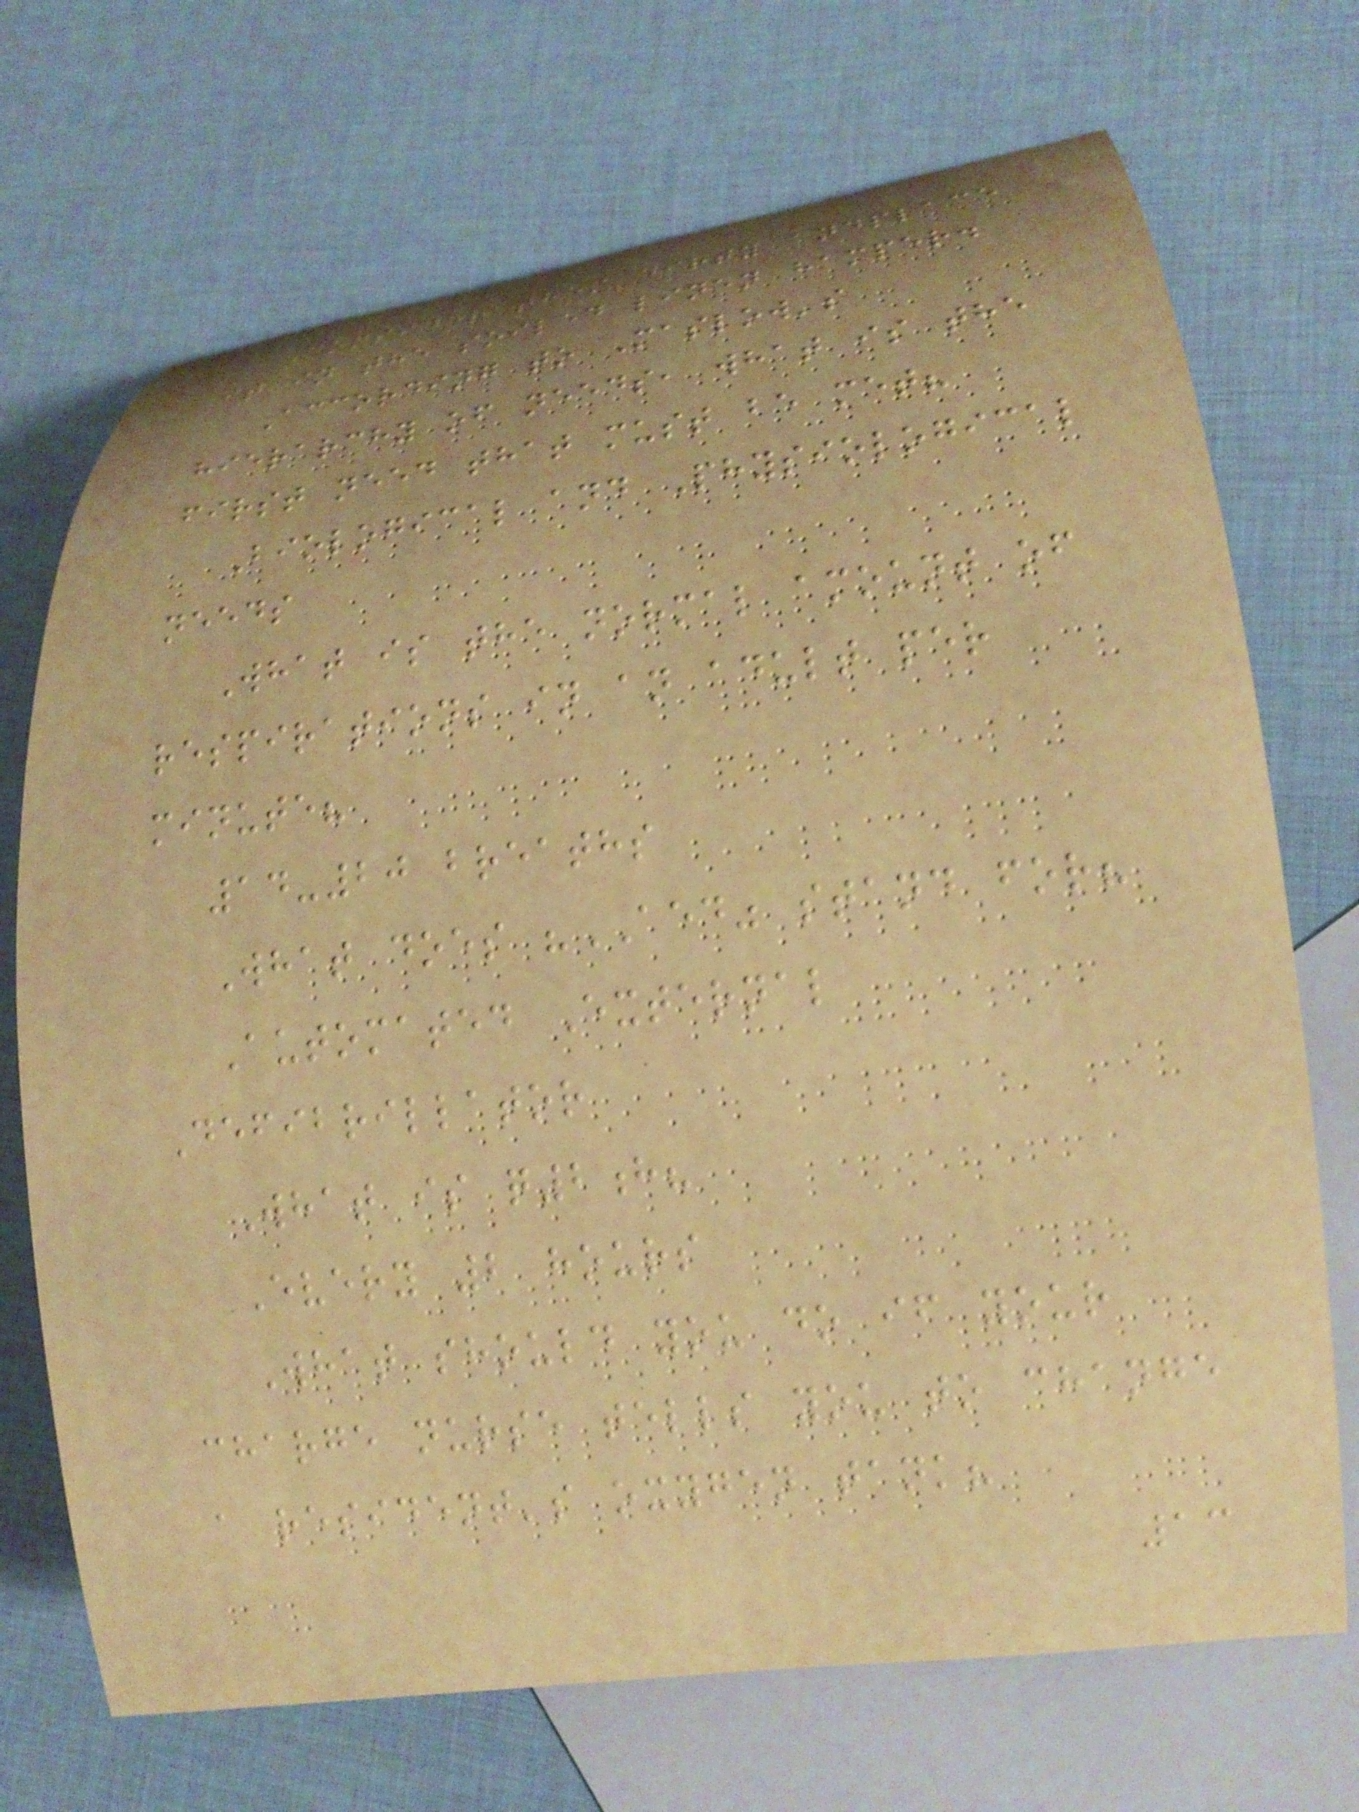Consider them dirty andplace
it in the soiled linen hamper.
According to Maslow's
hierarchy of needs, what is the
first need that must be met?
Biological and Physiological
needs
What is the normal amount of
respirations in an adult per
minute?
14-20 breaths
What does "AED" stand for?
Automated External
Defibrillator
What is q2h?
Every 2 hours
What should you do if your
charge nurse tells you to change
a resident's oxygen tank?
13
